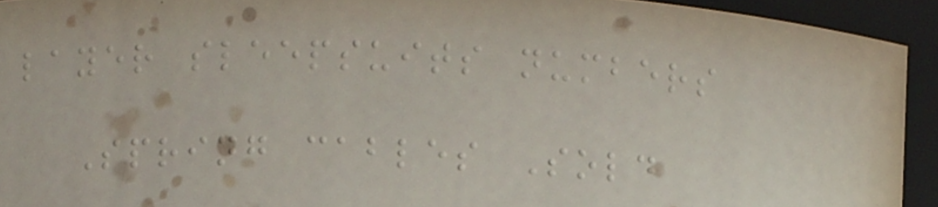layer sleepsuits numbers
Spring cables Sold
